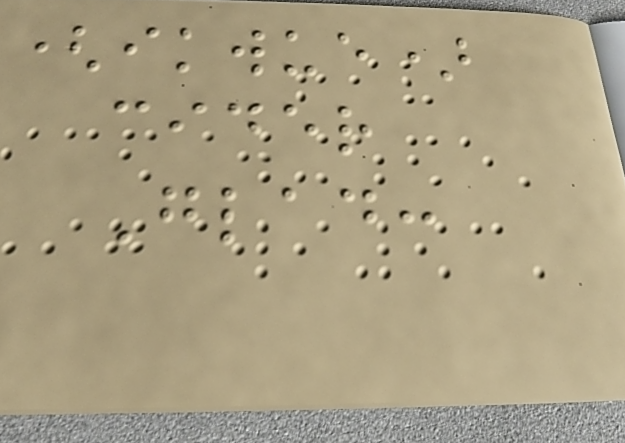(ikwue)
cider
Glad:
